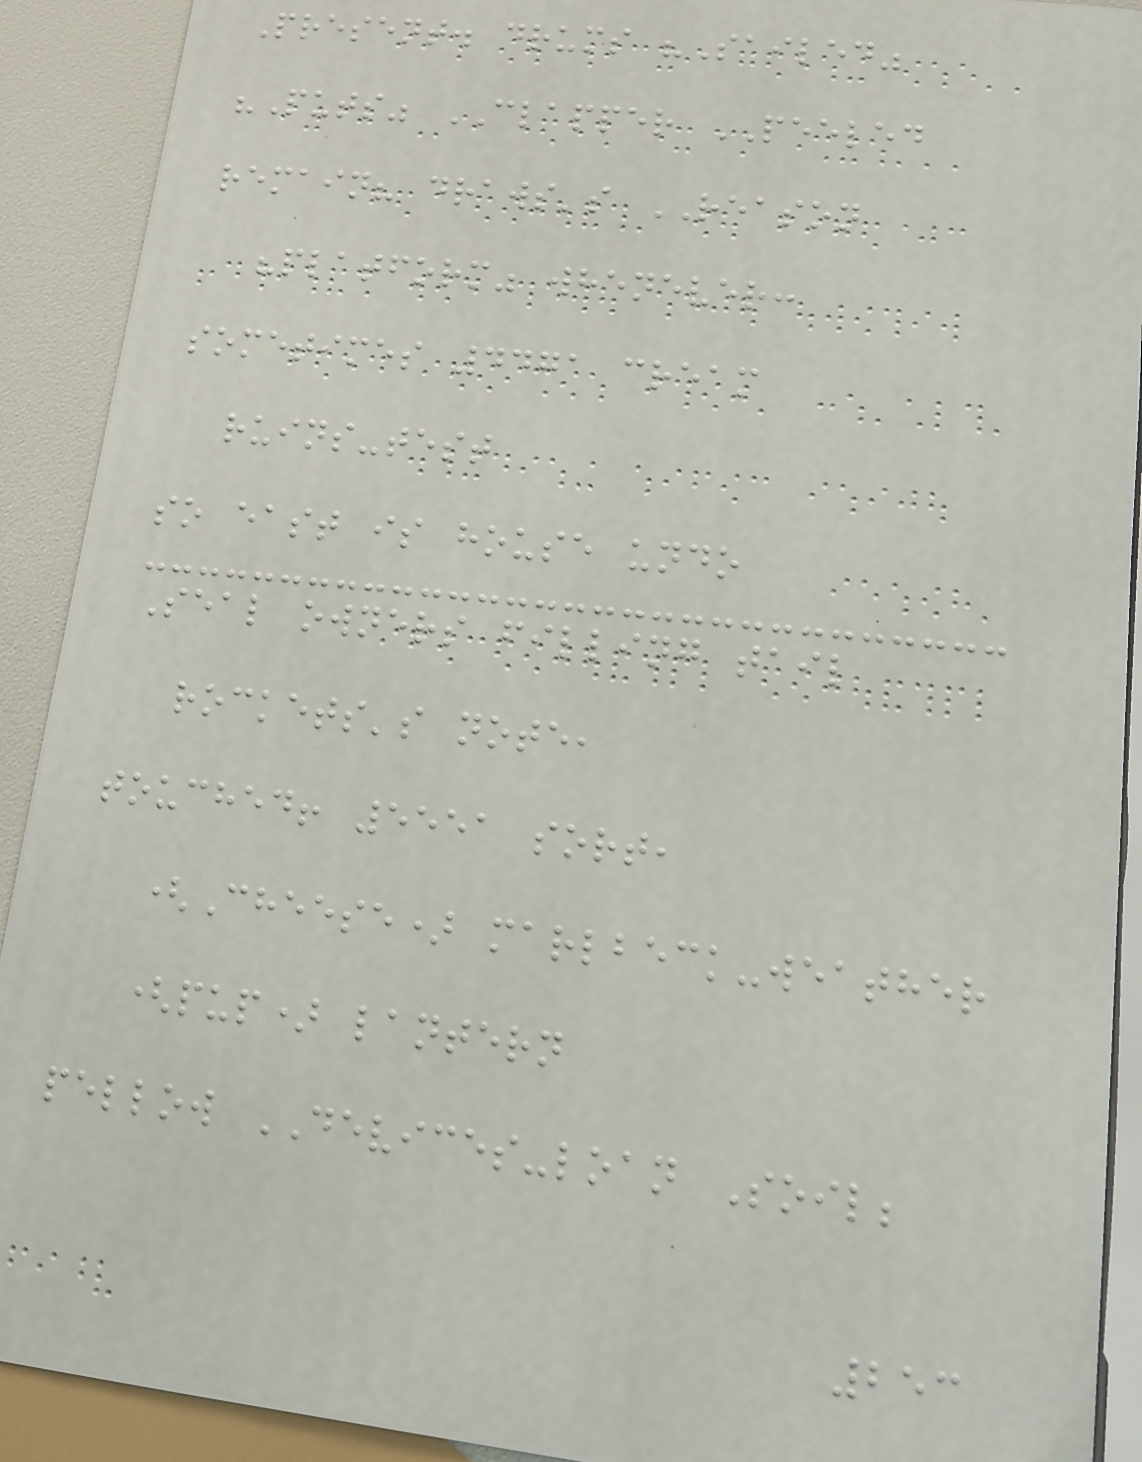Present. drums "Sailed"
"Puts" CLAPPER PEELED
remain? draws's REASON
"platform" whenever:
sometimes 4471 cream
ruins-test
so east is house undo
Seal owners filling tail
rockets's note,
touched! 5551 sort,
(Cheese) marlbeck-weather
(pup) lantern
pellow DEVICES-loan Soil;
253
